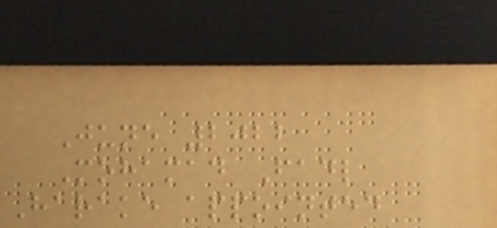June 2022
Mohamad Fadl
Harake appointed
